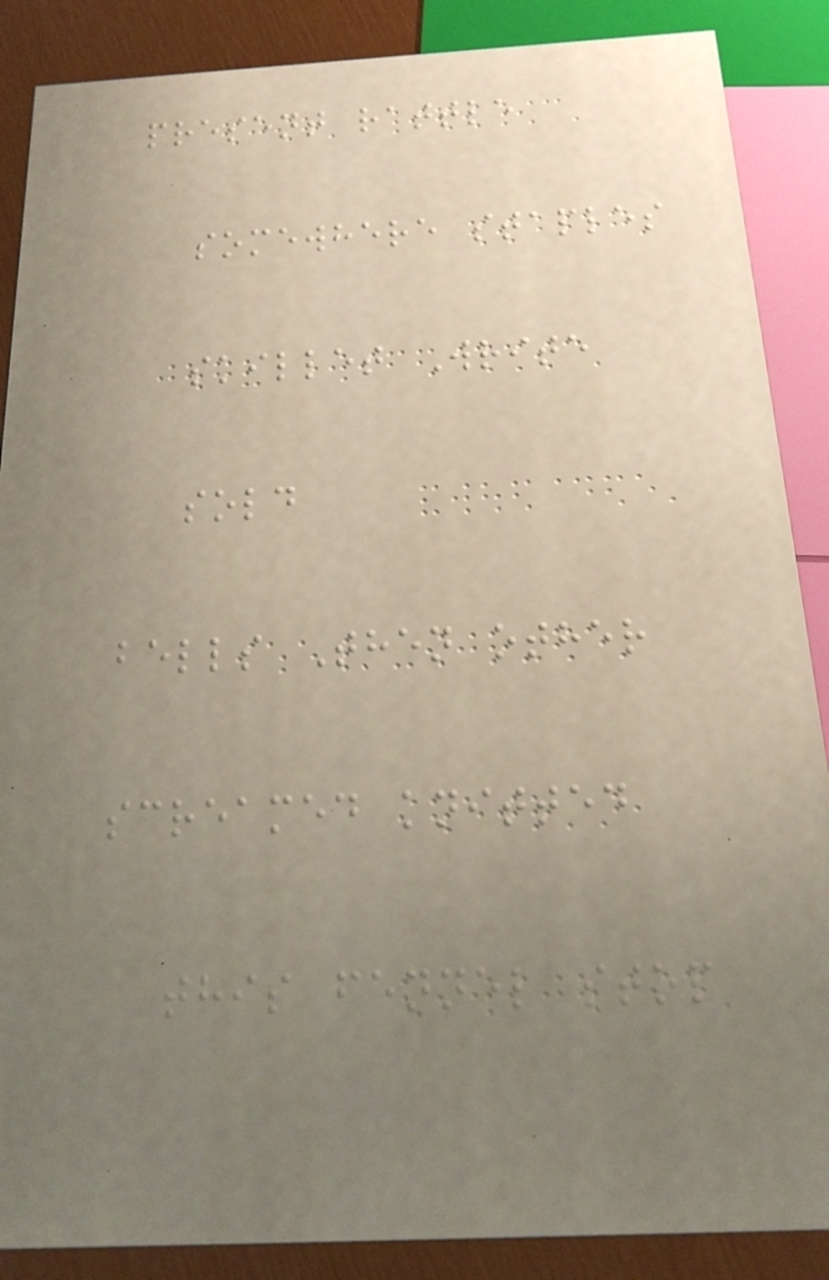present rattle
somewhere staples
skillet Write
sold
bells Then other
screamed knitted
this fennel stop
